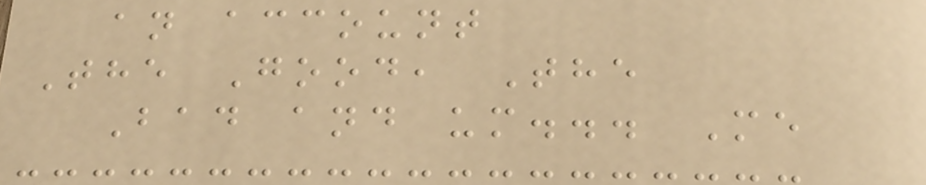an account
The Good, The
Bad and um... Me
